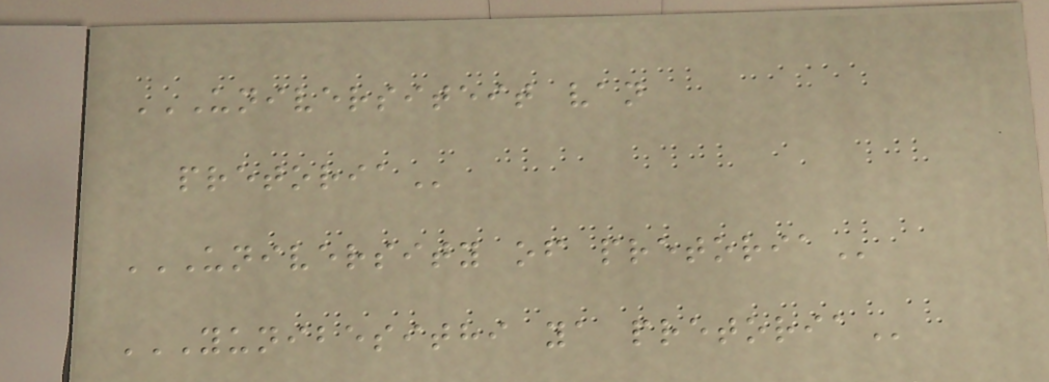UNIVERSITEIT VAN
PRETORIA
UNIVERSITY OF PRETORIA
YUNIBESITHI YA PRETORIA
